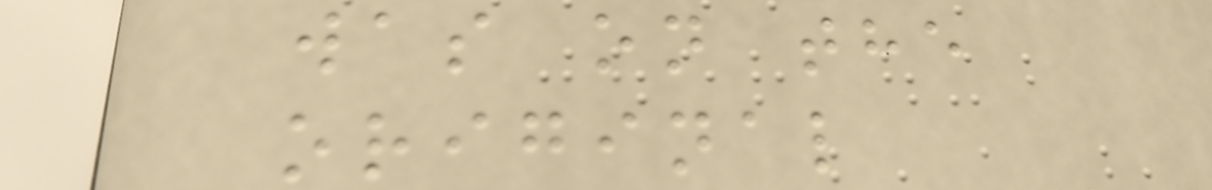was on the
original
